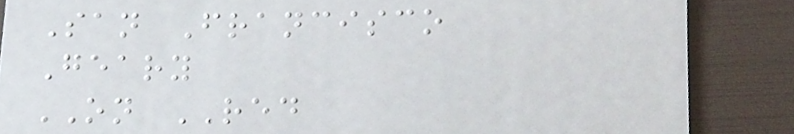San Francisco
Geary
ON RED
